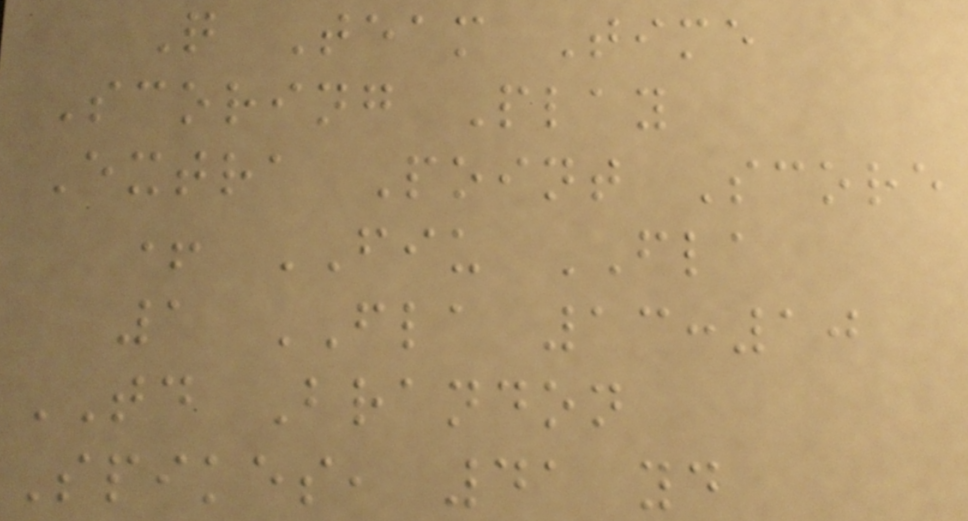Q Team Time
Scoring Play
Extra Point Score
+ FIU FLA
1 FLA 13:10
TD Brandon
Spikes, 41 yd
